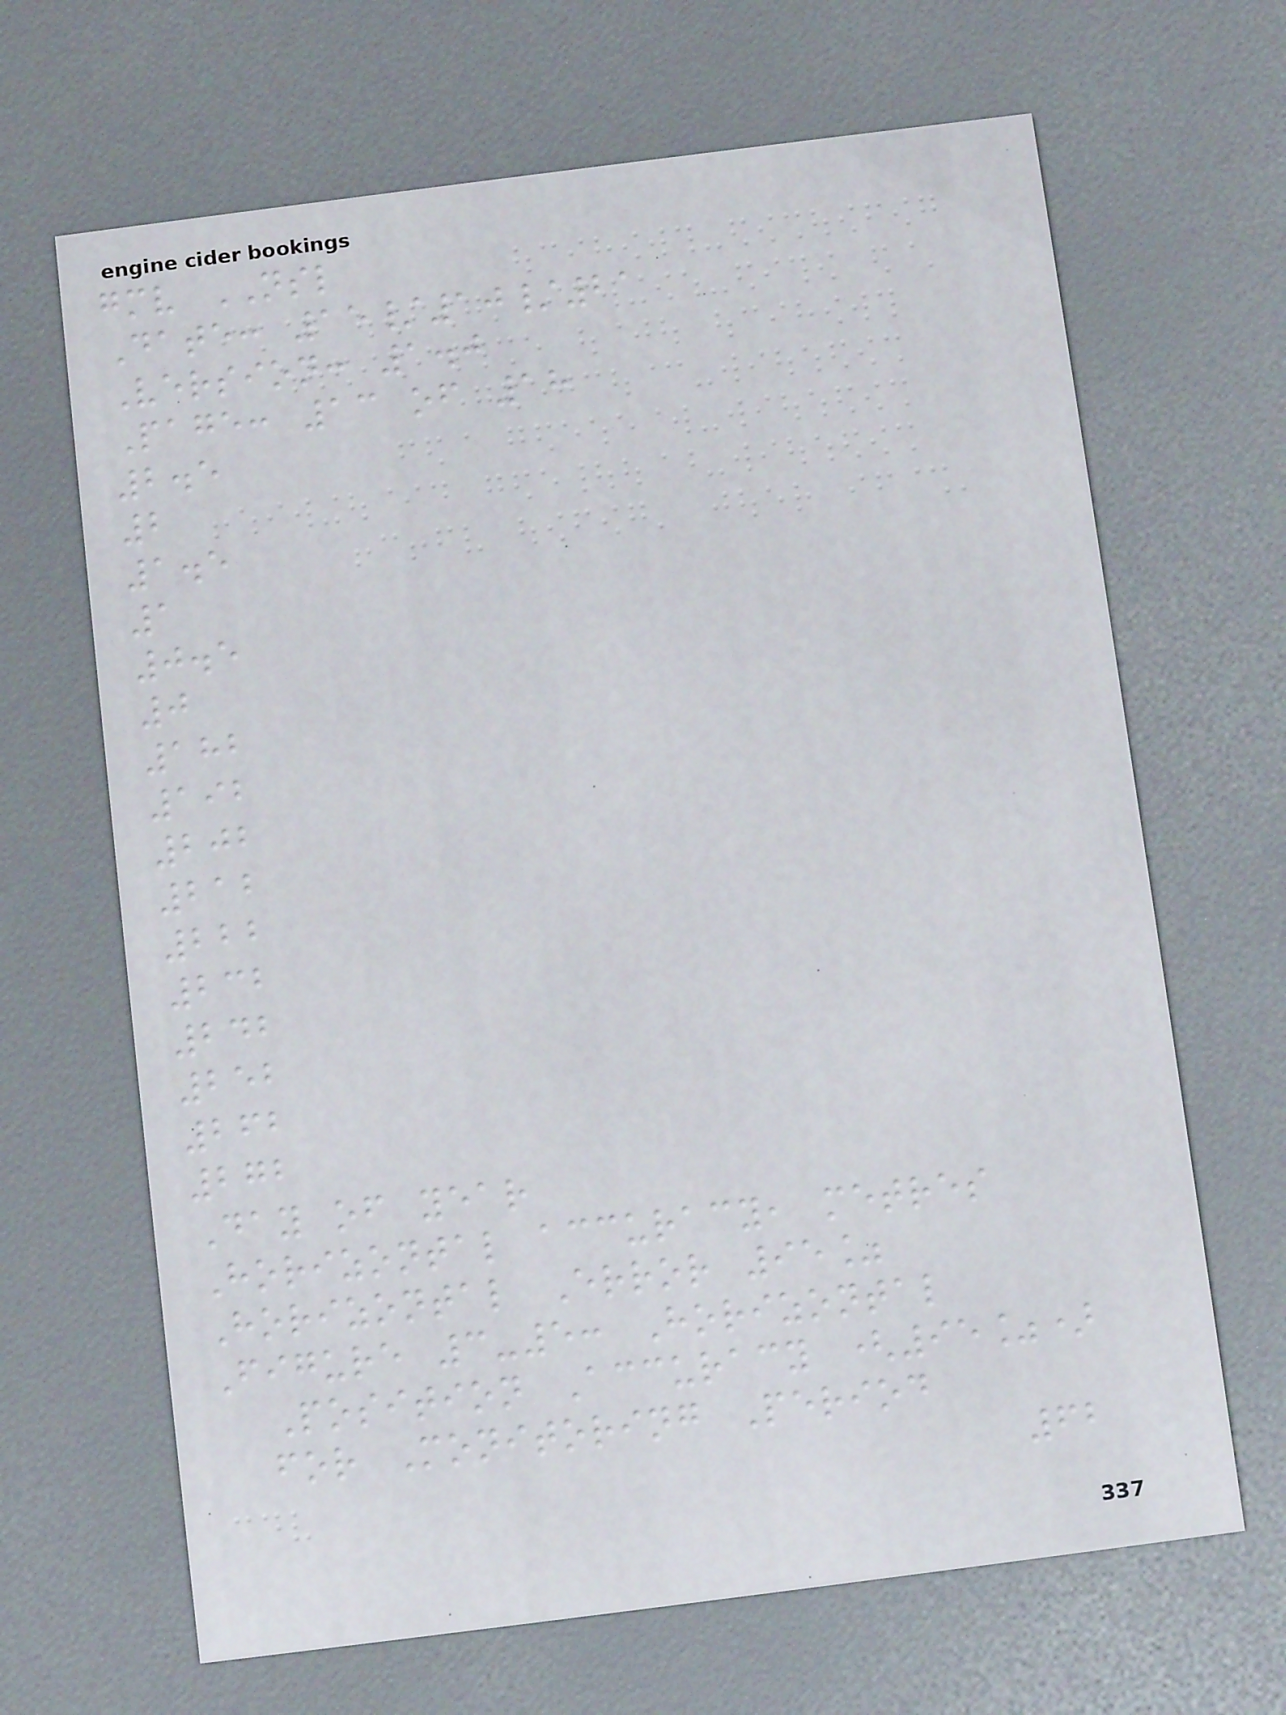gmv NSL
Date: 15/10/21
Version: 1.0
Page: 13 of 18
2.5
2
1.5
1
0.5
0
182
192
202
212
222
232
242
252
262
272
Day of year
Horizontal accuracy, metres
Horizontal Error 95%
Figure 3-5: Horizontal
Position Accuracy (95%)
for Monitoring Period
62
